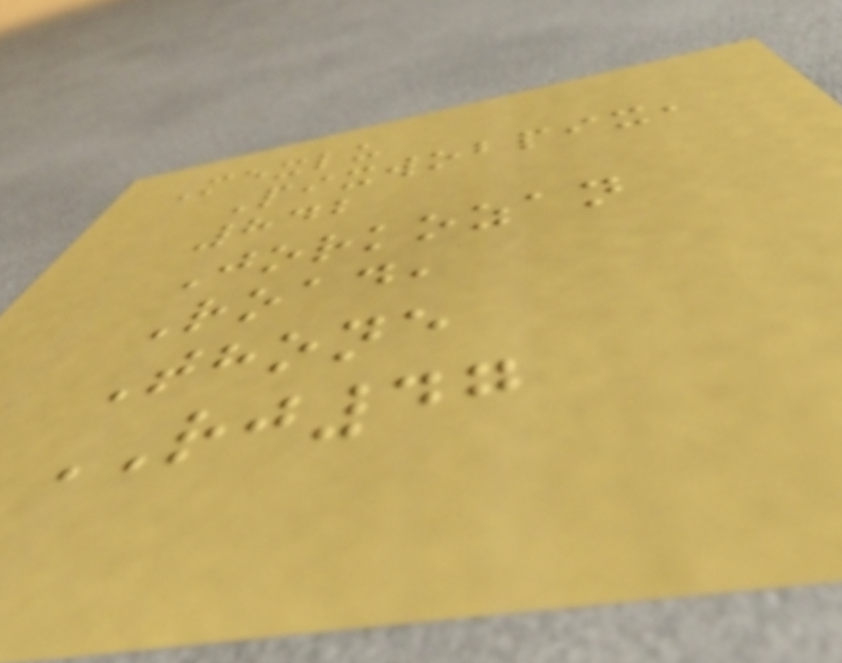Mexlu
Pixwobpix,
842
Jorkozan
Road,
Thone
RJ47
